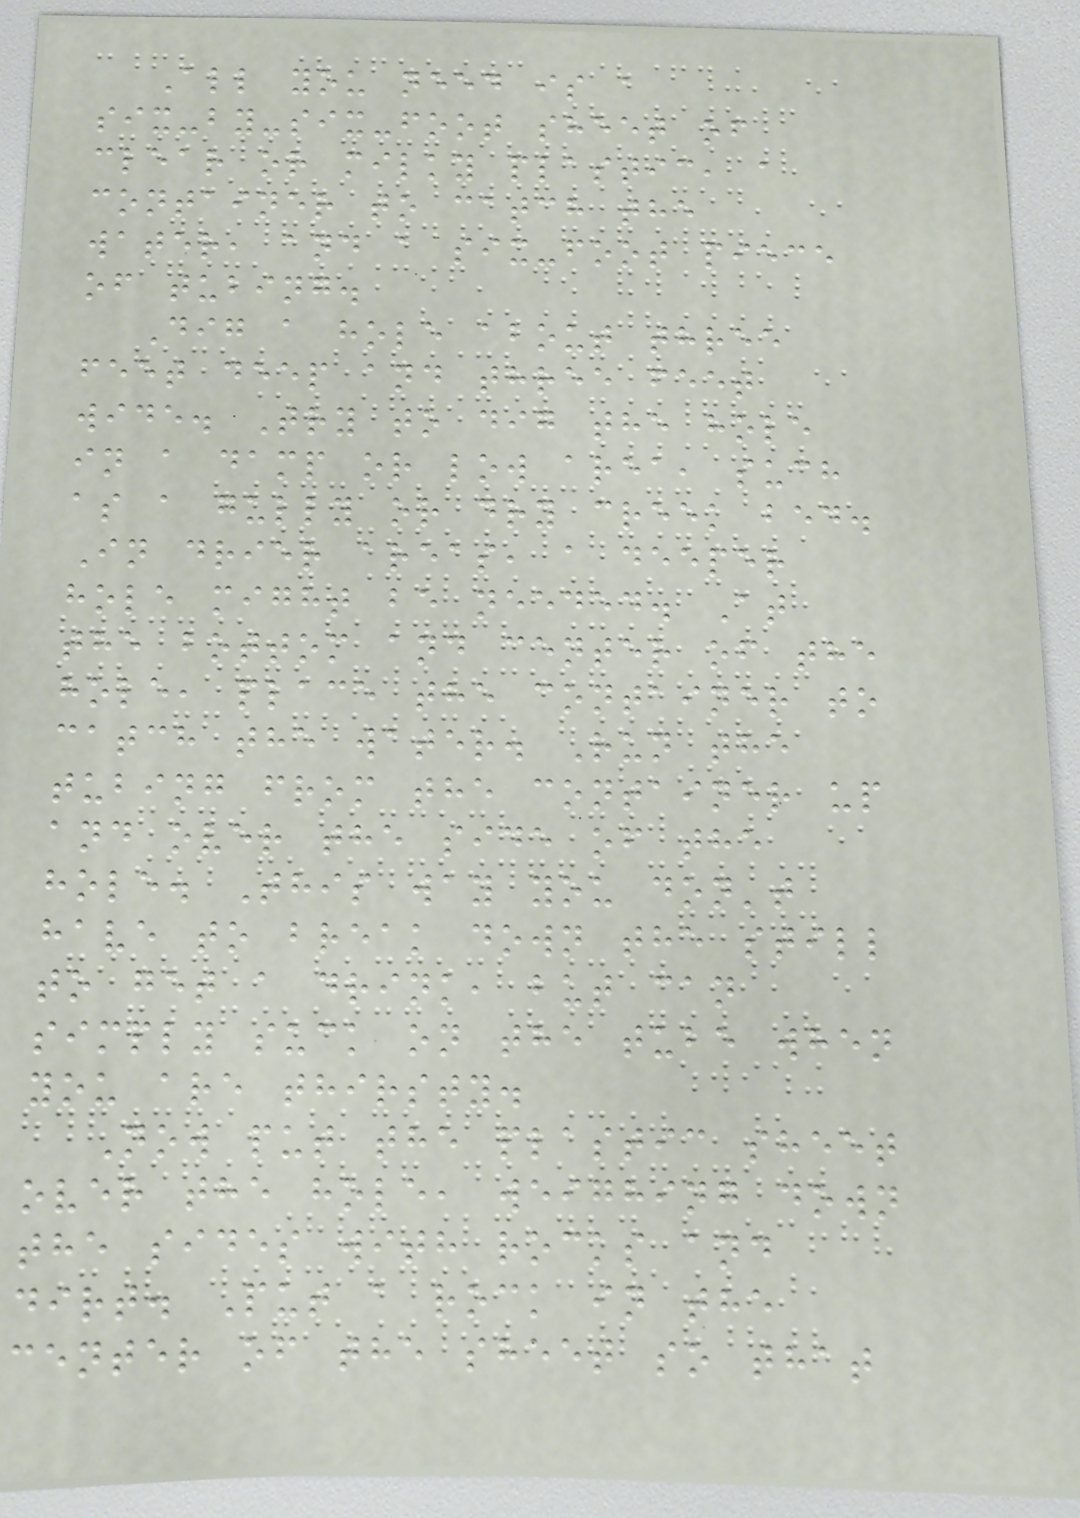All you need is a
six-by-six-foot sheet of
clear or milky plastic, a
container to catch the
water, and a six-foot piece
of tubing.
Dig a hole about three
feet deep and three feet
wide. Try to dig the hole
in a damp or low area, such
as a gully or dry creek bed.
In drier areas, a deeper
hole might be needed. At
the bottom and center of the
hole, place the container to
catch the water. Run the
tubing from the container up
and over the side of the
hole. This way you don't
have to break down the still
to get a drink, but can
simply suck on the tube when
you are thirsty.
Now put the plastic sheet
over the hole, weighing down
the sides with rocks and
dirt. Put a rock in the
center of the sheet so that
